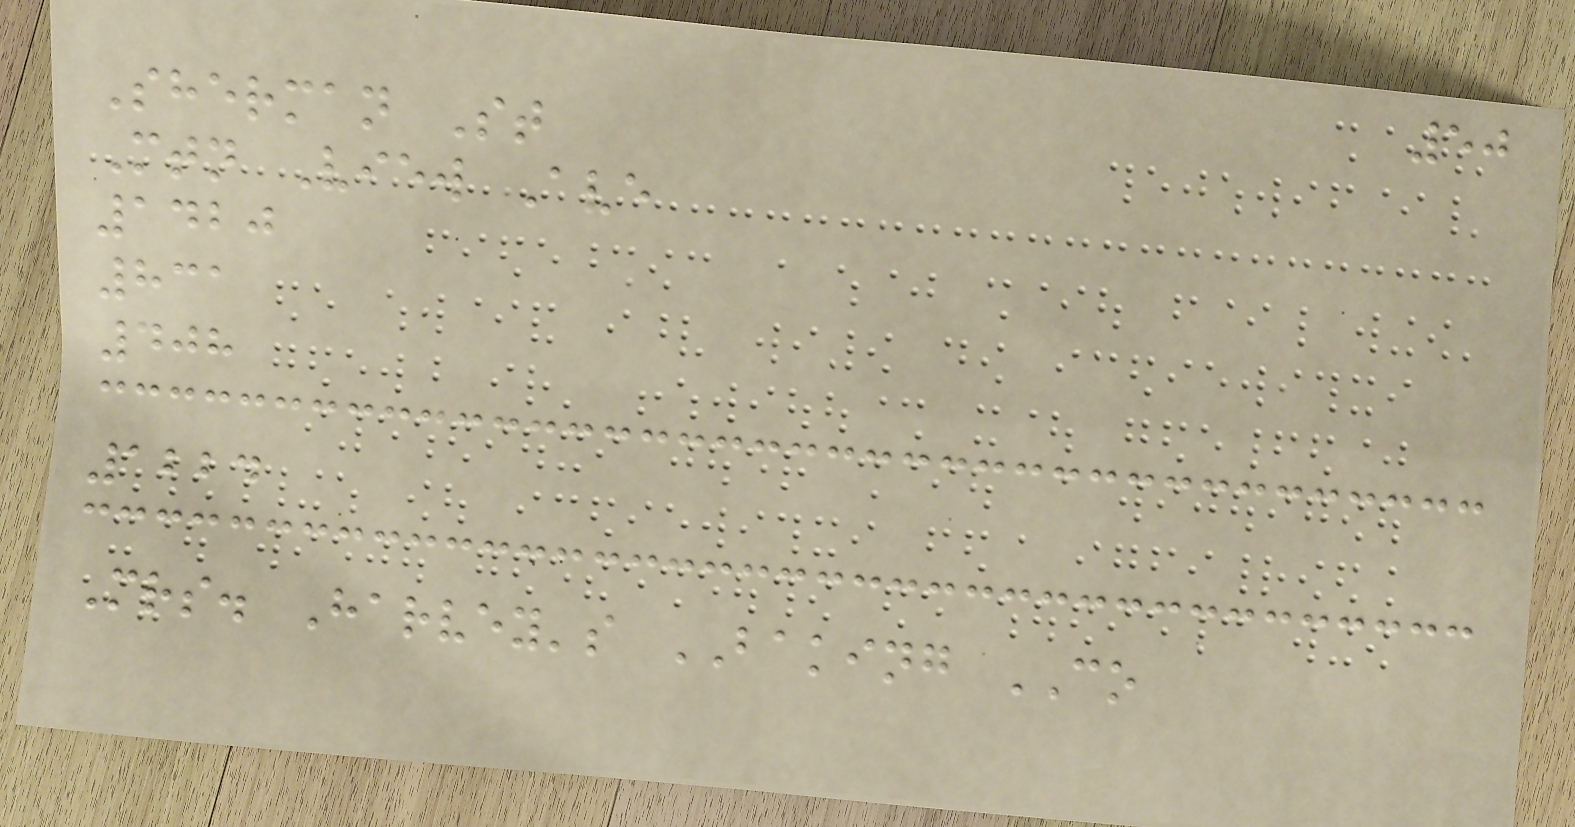50
Sherman St
Mtn View Ave
1420
831
408
1224
Mrs. Harvey's BAKING CO
